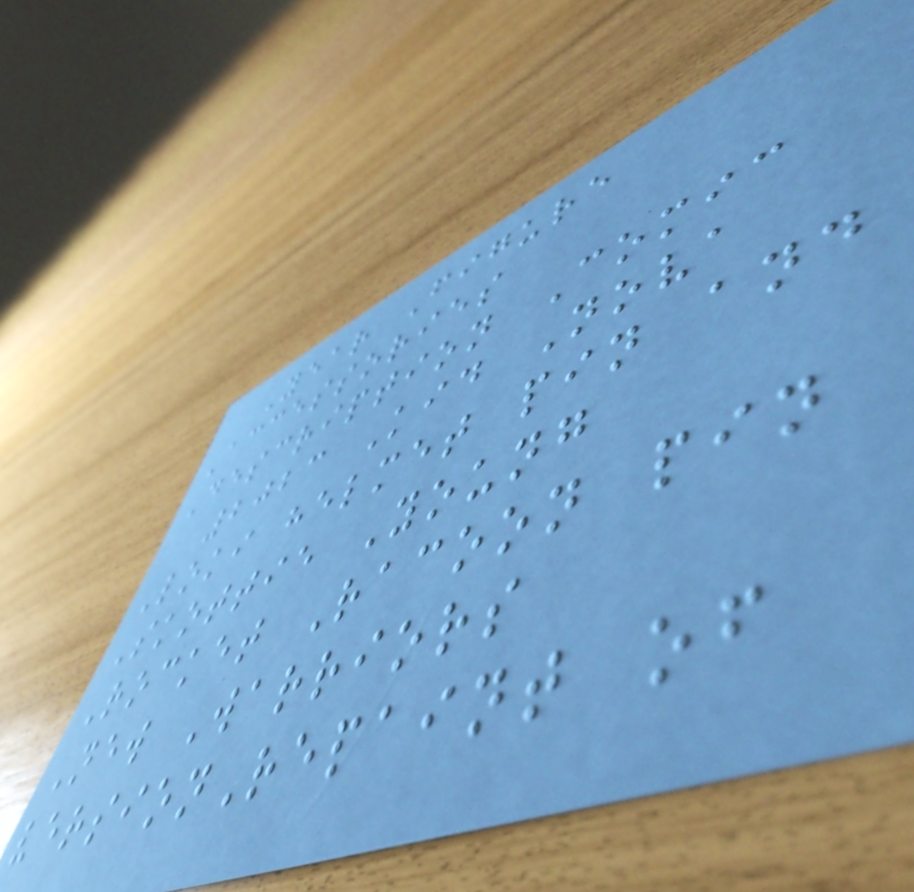Year Figure
Accessories
Description Comic
2023 Kid Nova
Loki helmet pin and
Skottie Young
Rocket Racoon pin
New Warriors
versionRepaint of
